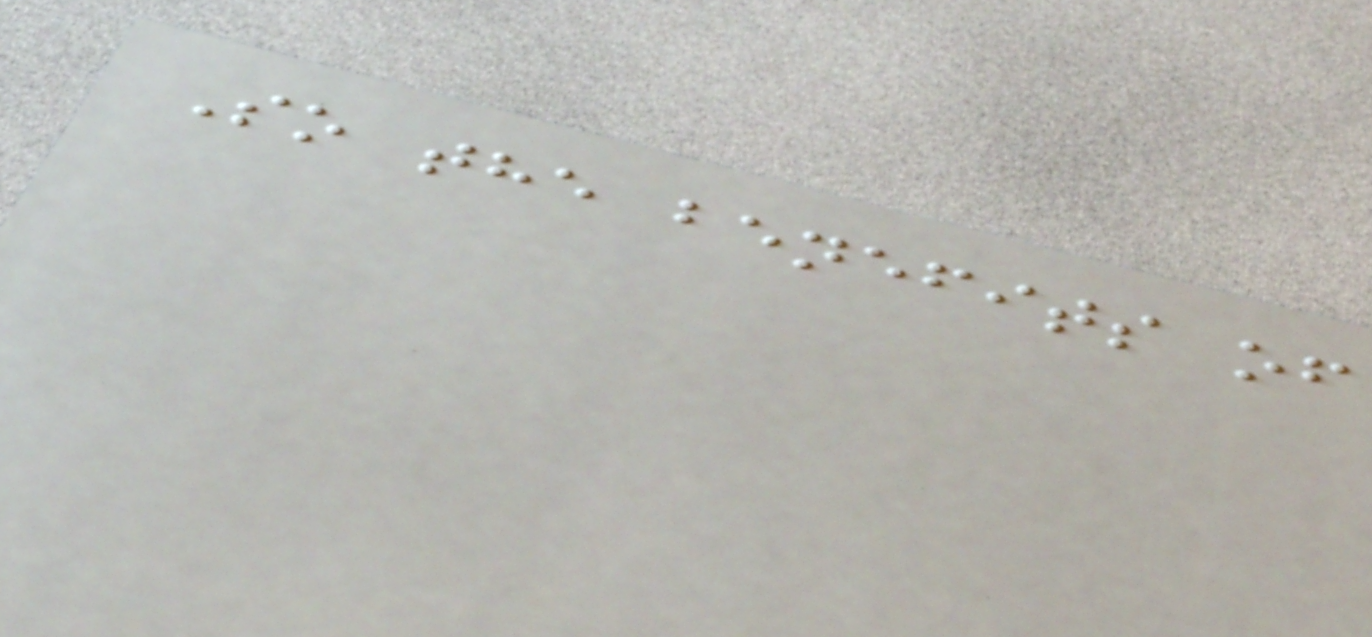So the benefits of
